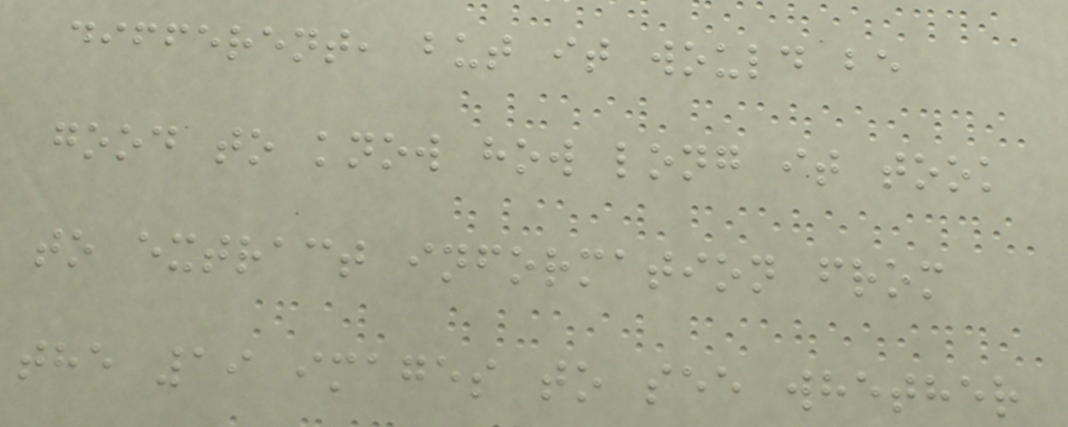different, but it would be
good to know how long it took
to extract information from
the 19 images to see whether
